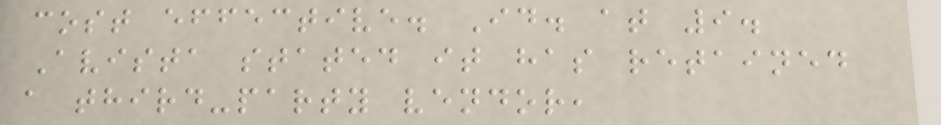cost effective. Id. at 9.
Avista stated it has retained
a third-party vendor,
